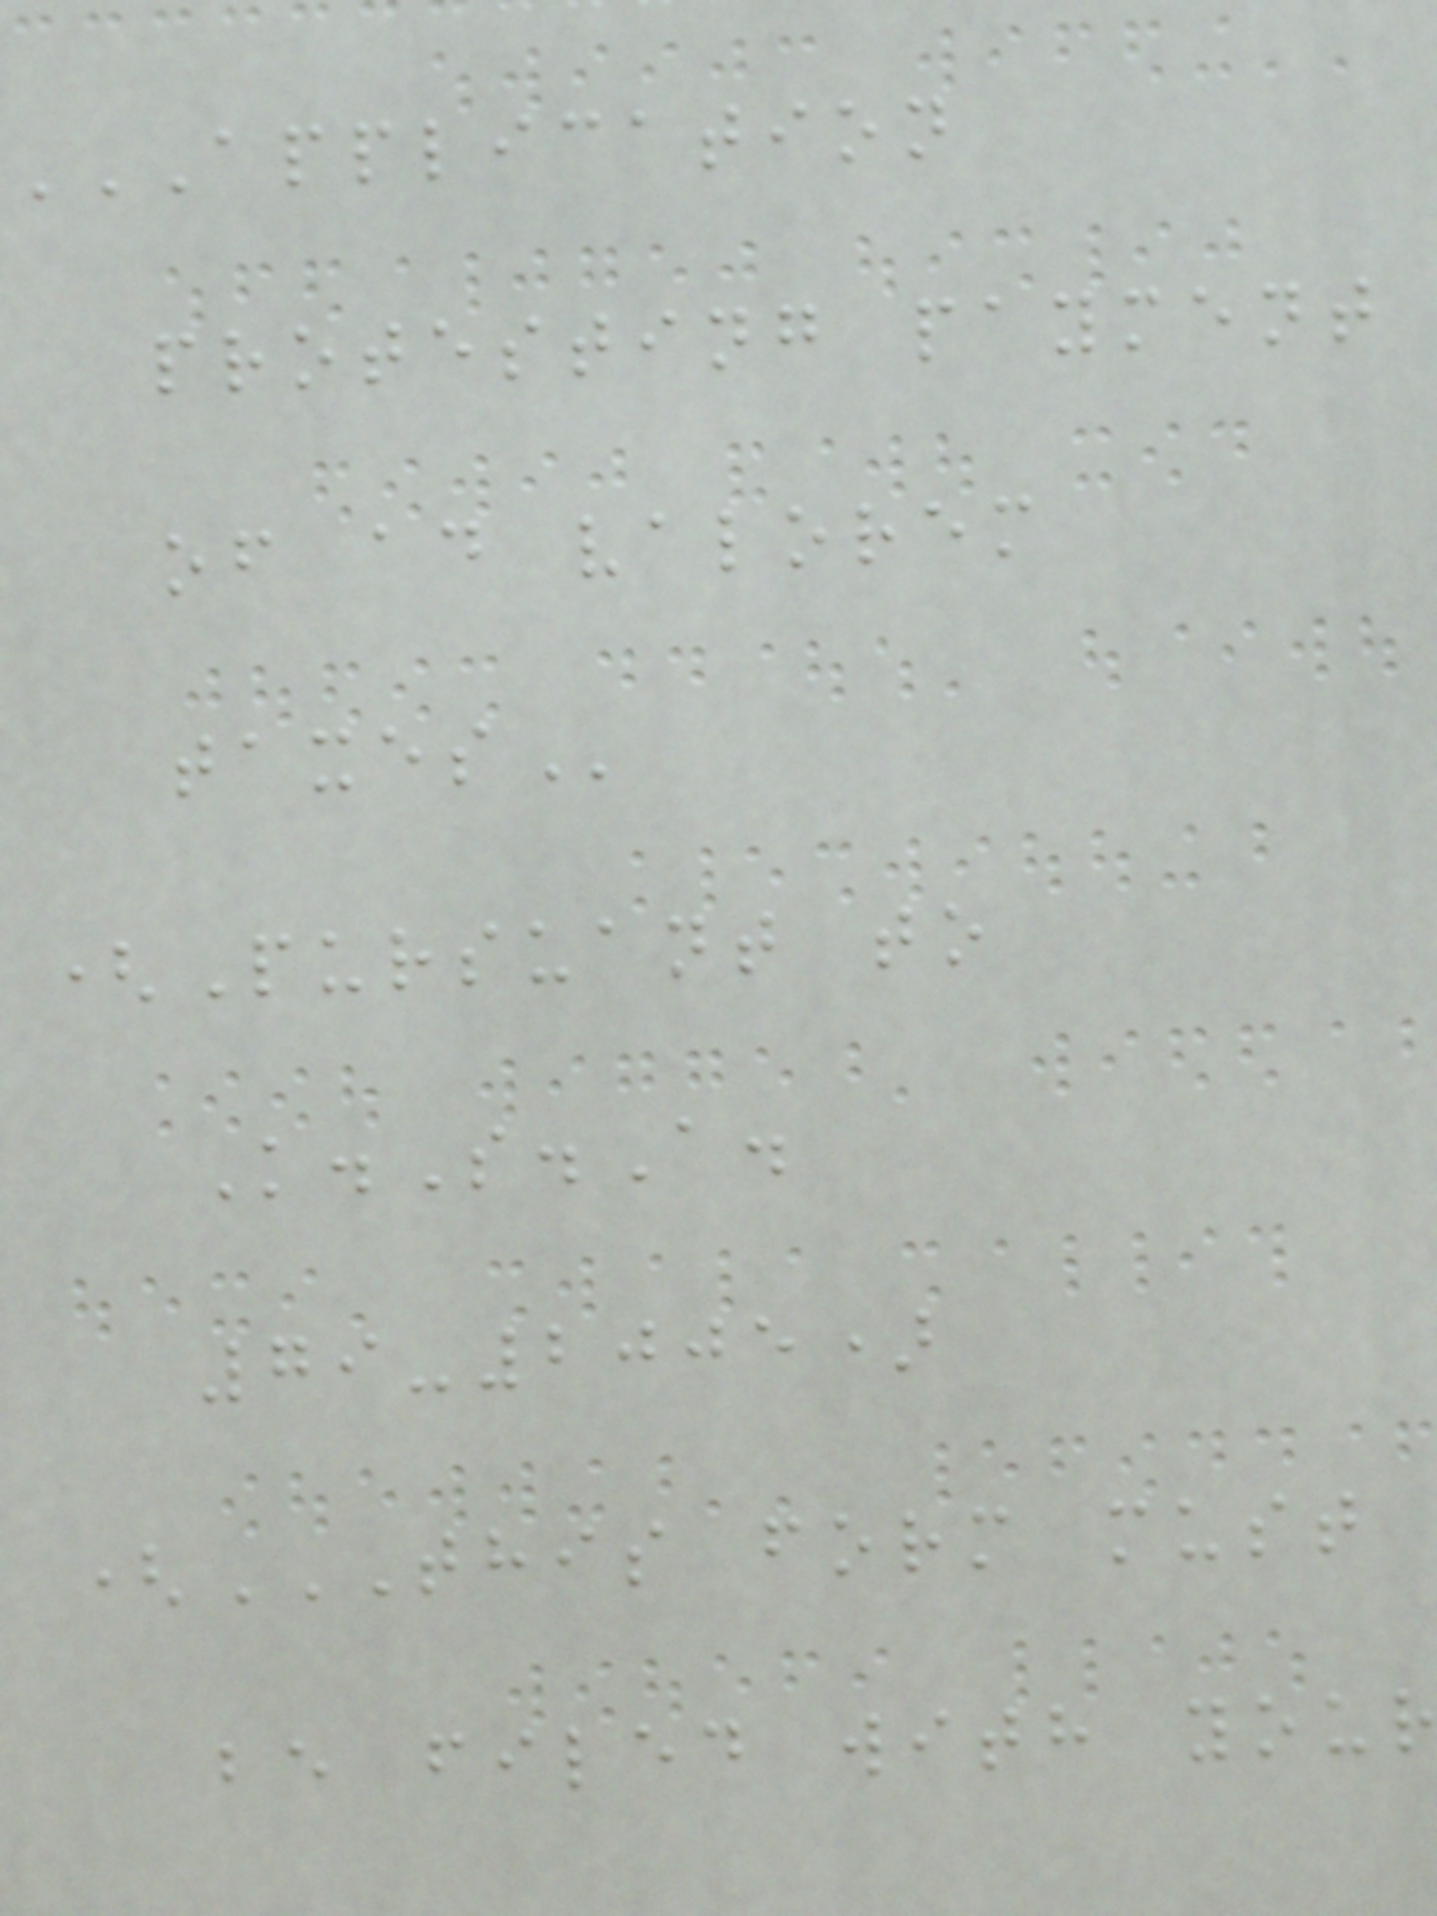APPLICATION
protesting payment
of ad valorem
(Pursuant to
K.S.A.
79-2005)
(THIS FORM MUST
be filed with your
